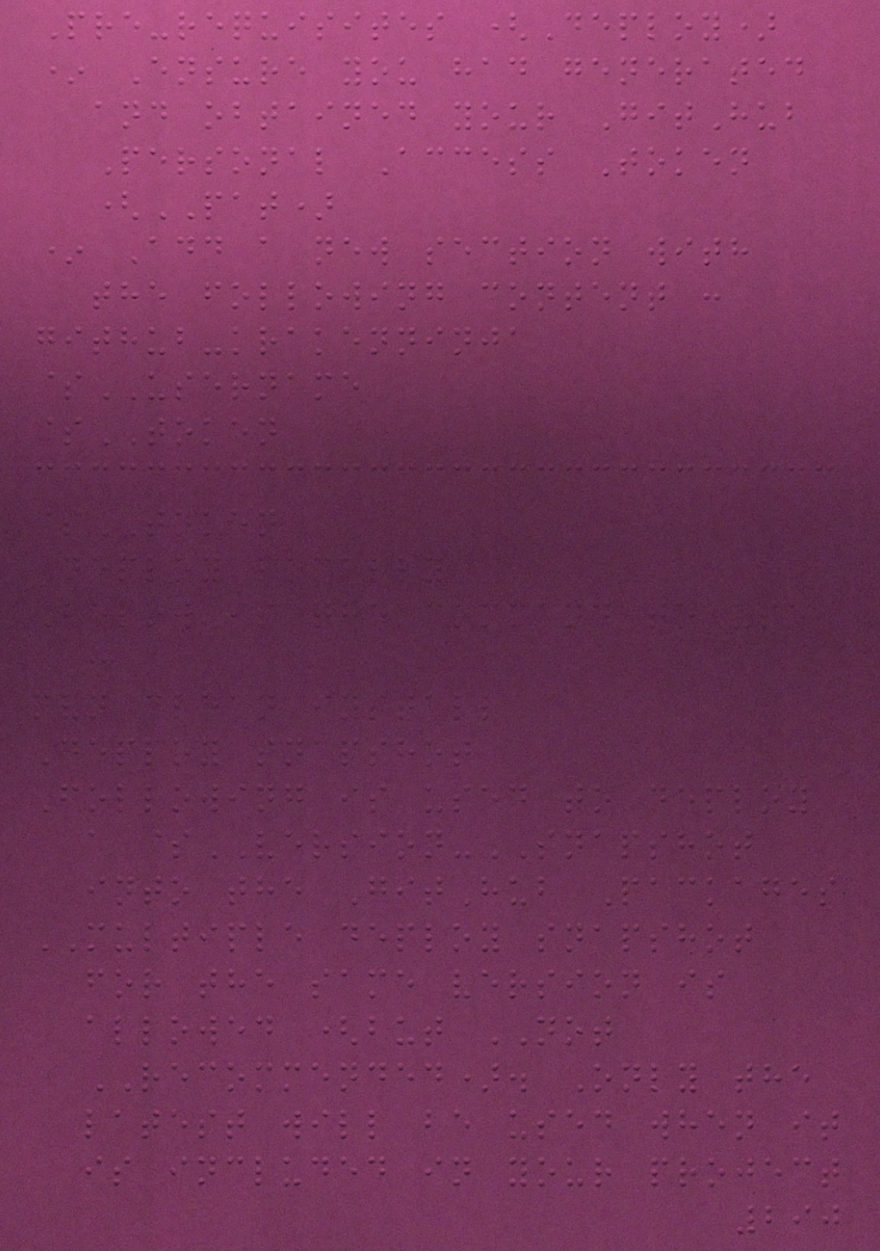Pre-requisites (Deploy)
* Ensure you had generated
and obtained your GitHub
Personal Access Token
(PAT)
* Add a new section with
the following content :
github-krakenninja
$USERNAME
$TOKEN
$TOKEN
Deploy locally
Below is the command to use
:
mvn clean install
Deploy snapshot
Following is used to deploy
a $VERSION-SNAPSHOT
into the GitHub Packages
MULTIPLE deploy snapshot
for the same version is
allowed (but NOT
RECOMMENDED). Only the
latest will be used when it
is included in your project
290
